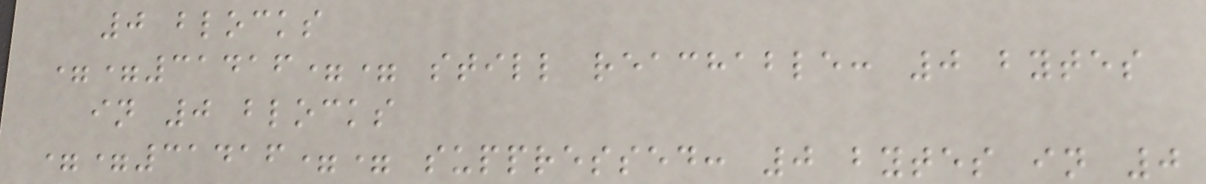0 blocks
==31416== still reachable: 0 bytes
in 0 blocks
==31416== suppressed: 0 bytes in 0
